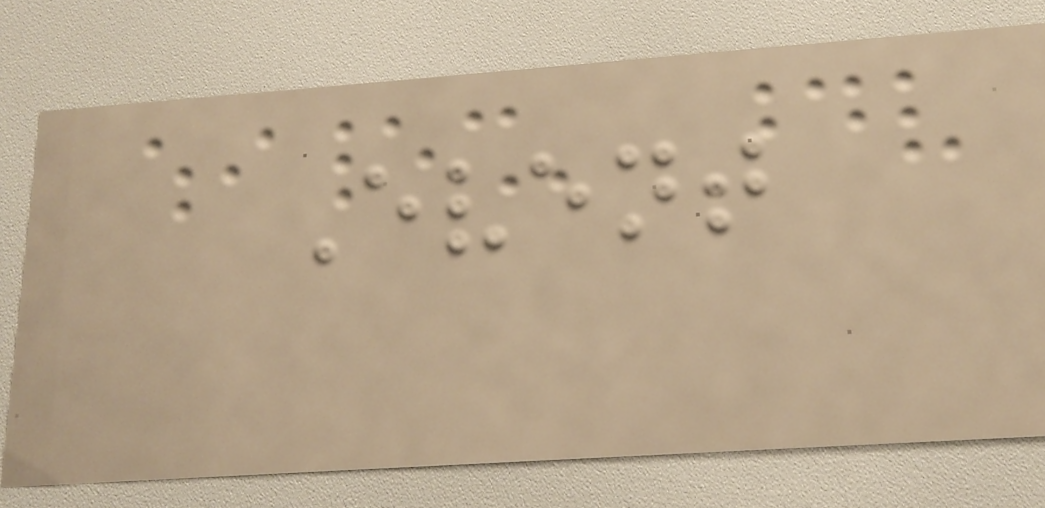Event
